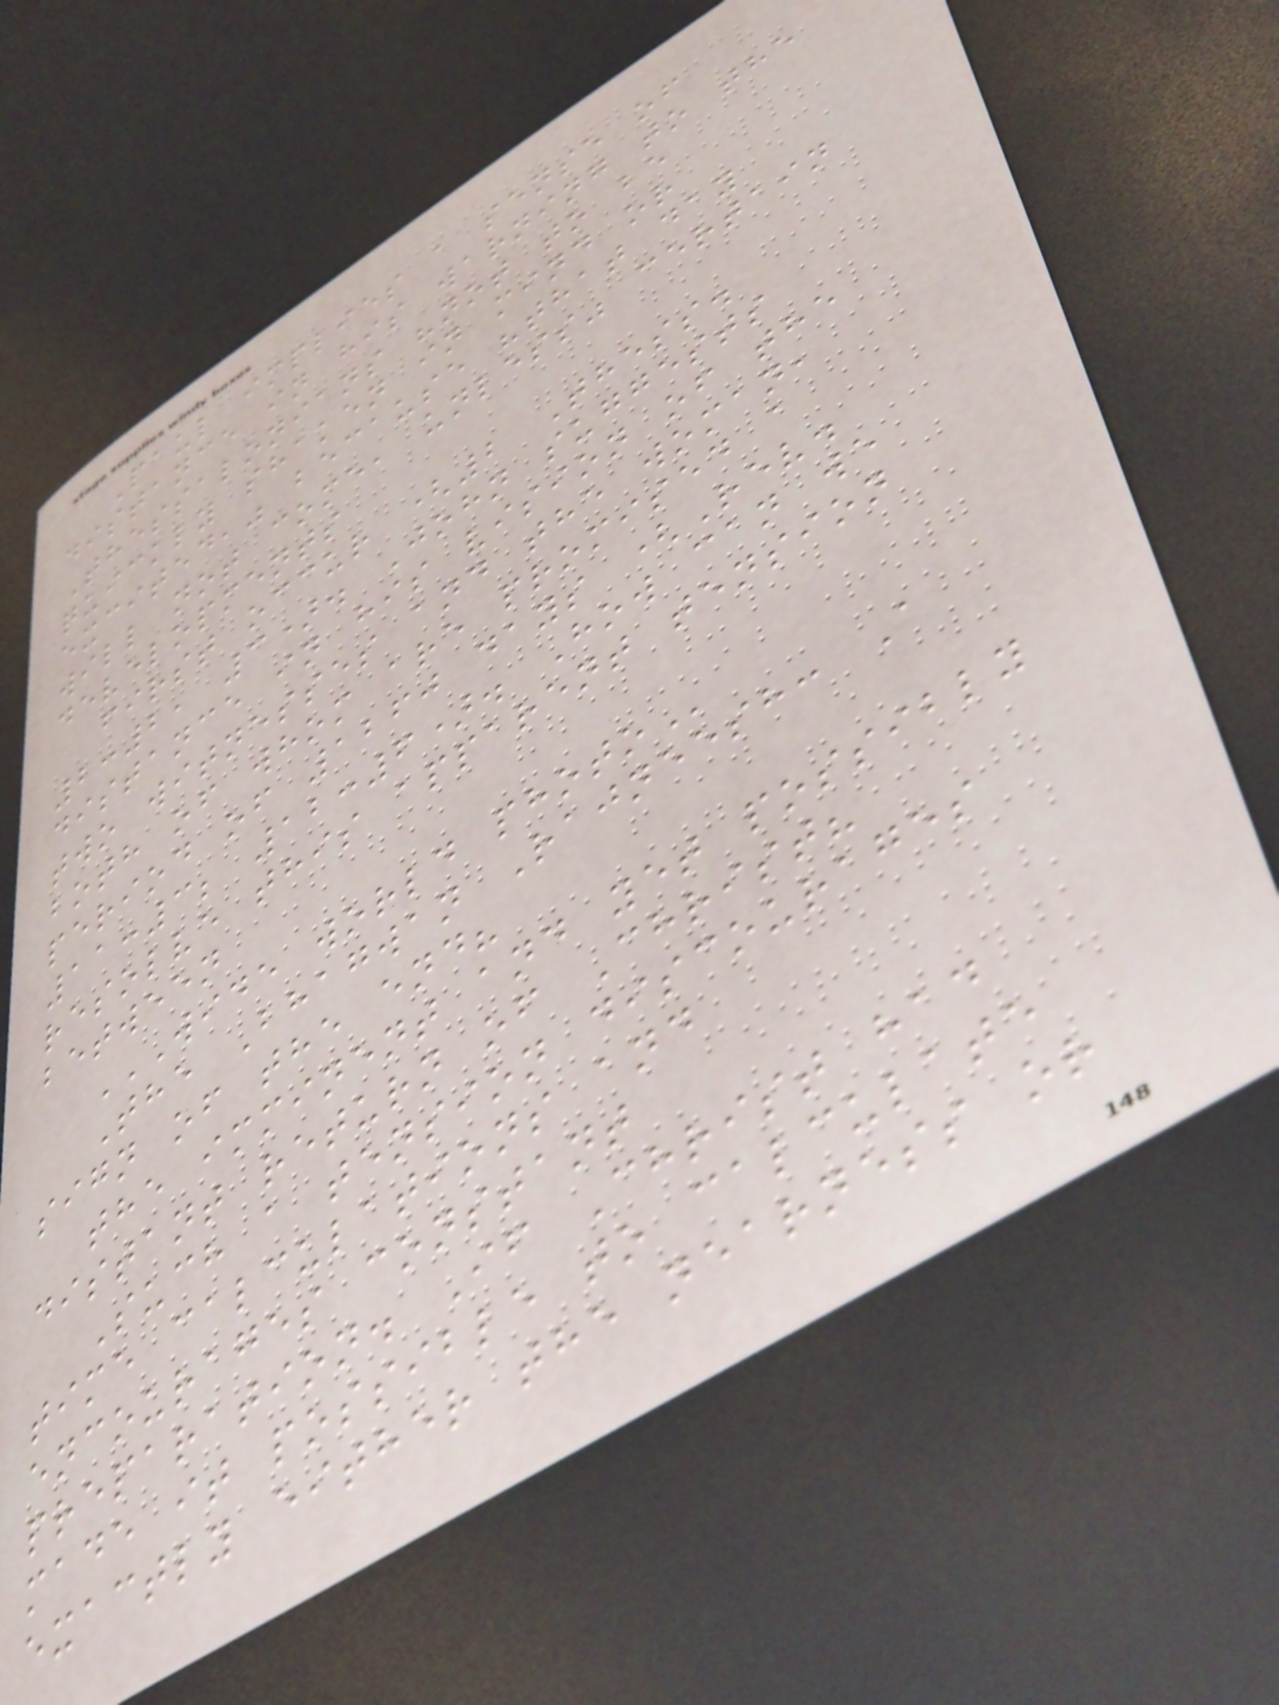Paul implies a sense of
distance in his warning to the
Thessalonians "not to be
quickly shaken in mind or
excited," because "that day
will not come, unless" certain
developments
first occur (2 Thess.
2:2, 3). John suggests
distance in his vision of the
two witnesses and the woman,
both of whom are promised a
period of 1260 days (Rev.
11:3; 12:6). How can we
resolve this apparent tension
between
WIDE WORLD PHOTO
The Bhagwan Rajneesh: A
sign of the end?
the imminent and yet possibly
distant return of Christ?
Such a tension discourages
time calculations and
encourages constant
preparation. If Christ had
made it possible to calculate
exactly either the nearness or
